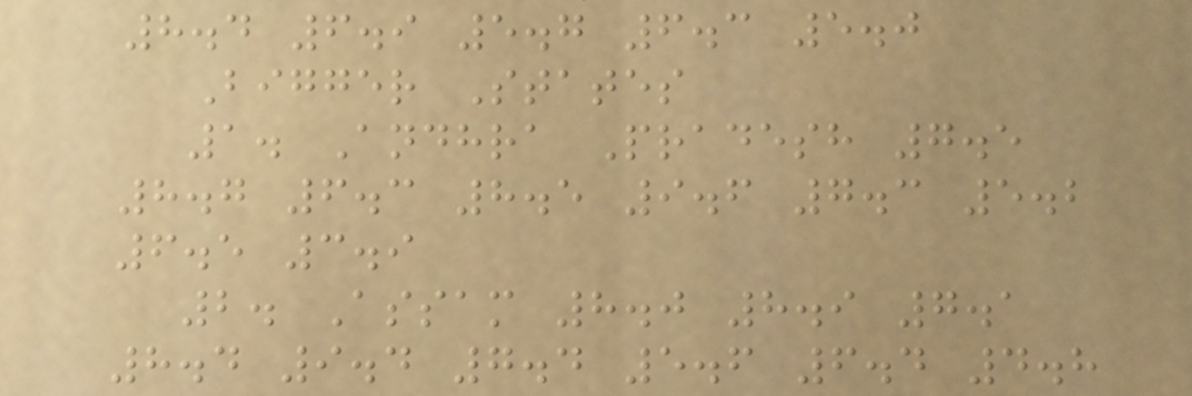8.4 6.9 5.7 6.3 5.0
Bigger States
1. Andhra Pradesh 7.5
8.7 6.3 8.5 9.6 7.3 5.2
6.5 3.9
2. Assam 8.0 8.9 7.1
8.4 9.4 7.4 5.6 6.4 4.8
